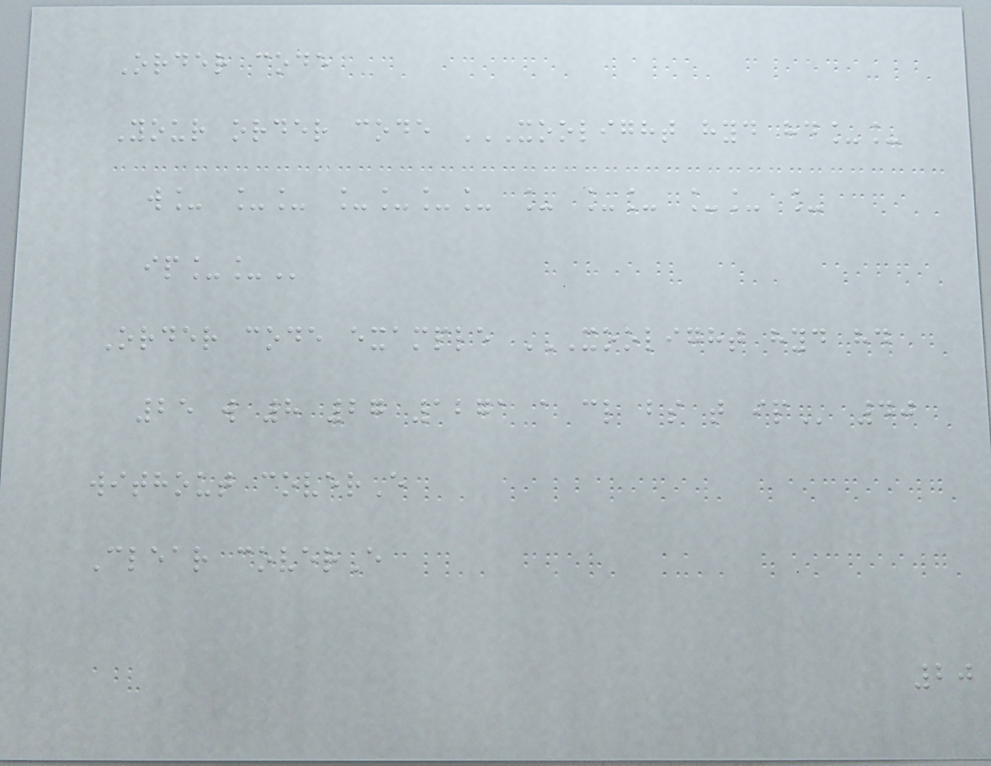Order code
Your order code XOOLIGHT HYD HD__
W_ __ ____ _ __ __ _
IP__
Order code example XOOLIGHT HYD HD
25 W 8 27 1271 A CL BS T IP 40
without coverE
Clear coverE
20
